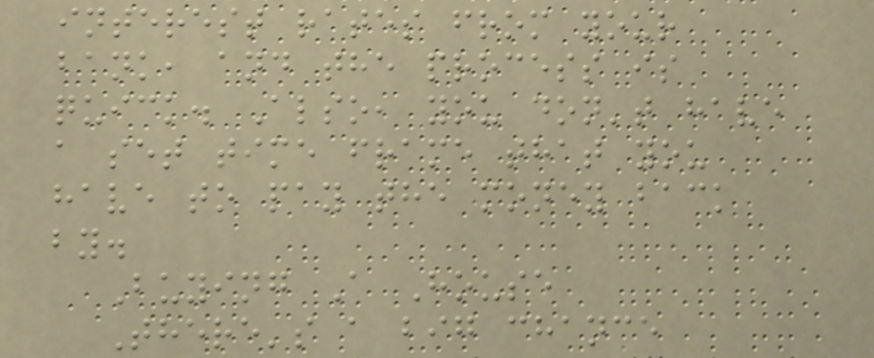interest rates from your
bank, and the process is
quick. Also, you don't have
a set time frame that you
have to pay the money back
by.
Buying A House
There's a big chance
